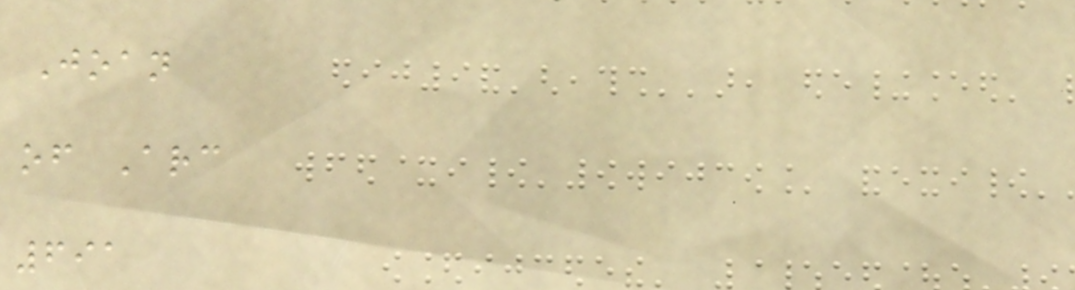Joan
of Arc
691
